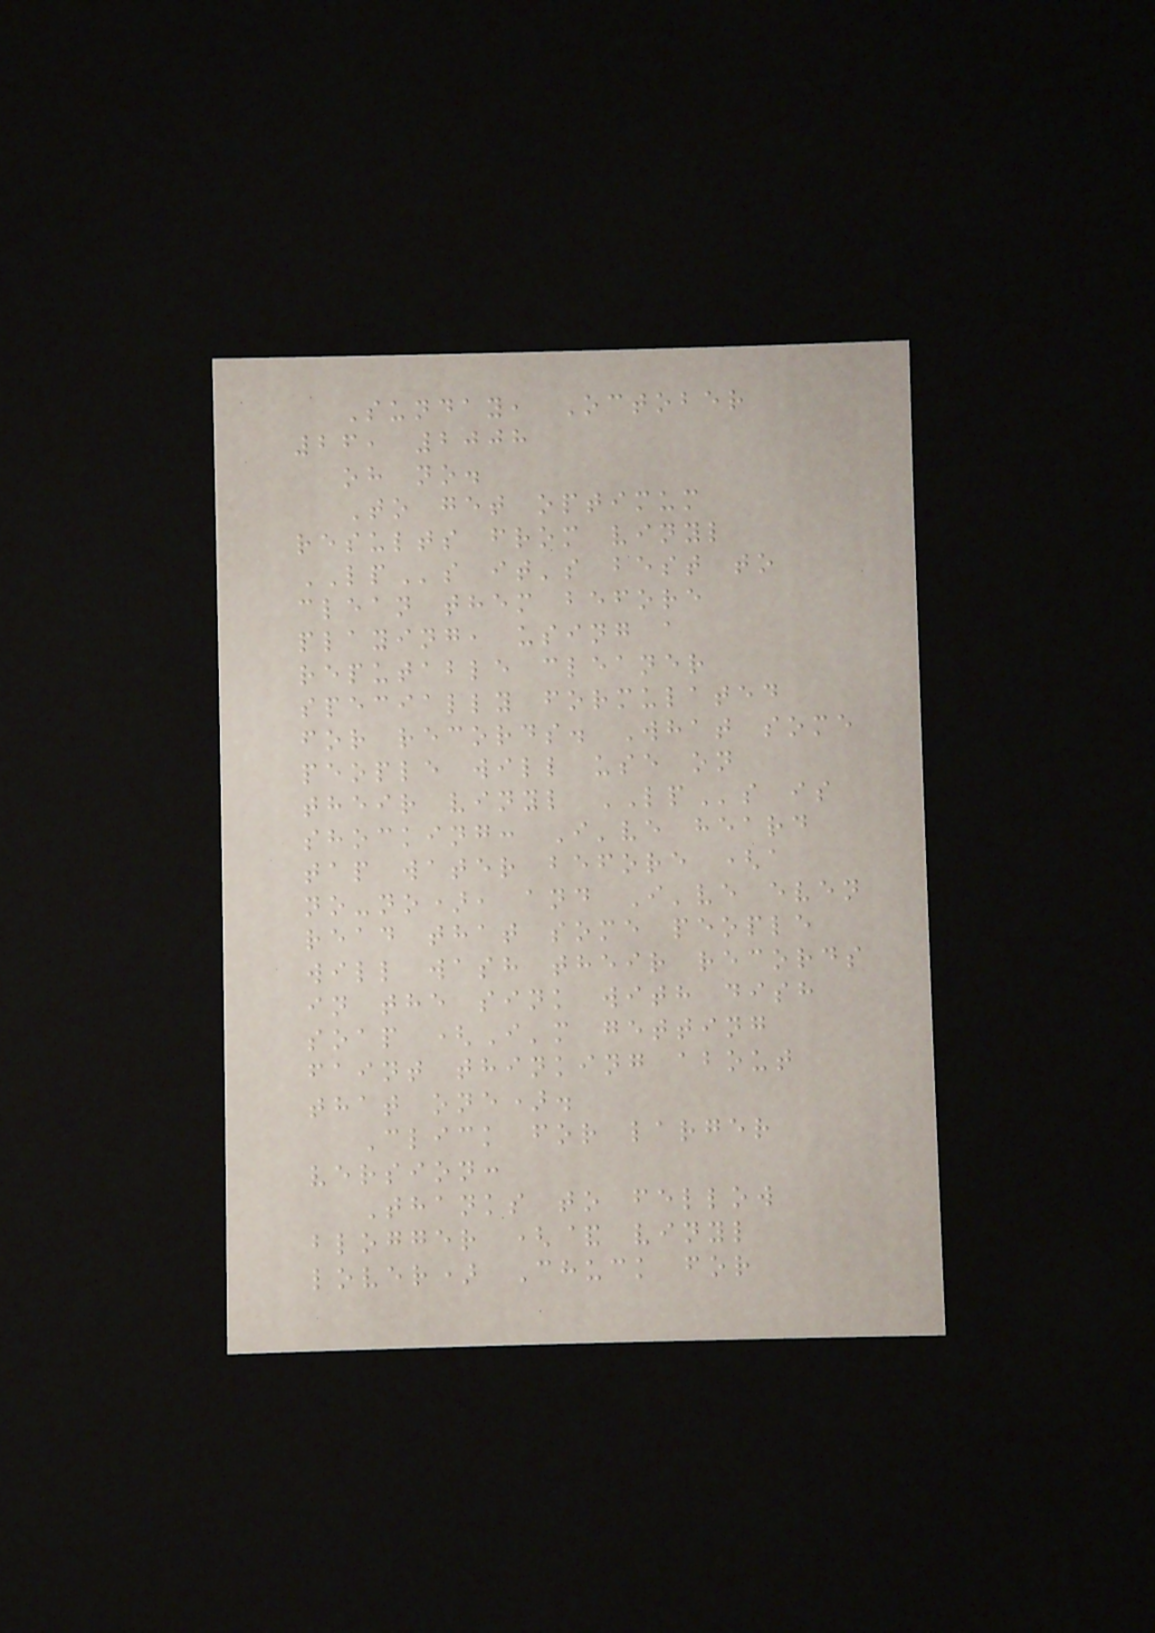Sunday, October
26, 2008
oh no.
To get optimum
results from vinyl
LPs it's best to
clean them before
playing, using a
reputable cleaner
specially formulated
for records. What some
people will use on
their vinyl LPs is
shocking: I've heard
tap water before (a
no-no), and I've even
read that some people
will wash their records
in the sink with dish
soap (I'm getting
faint thinking about
that one).
Click for larger
version:
Thanks to fellow
blogger (& vinyl
lover) Chuck for
